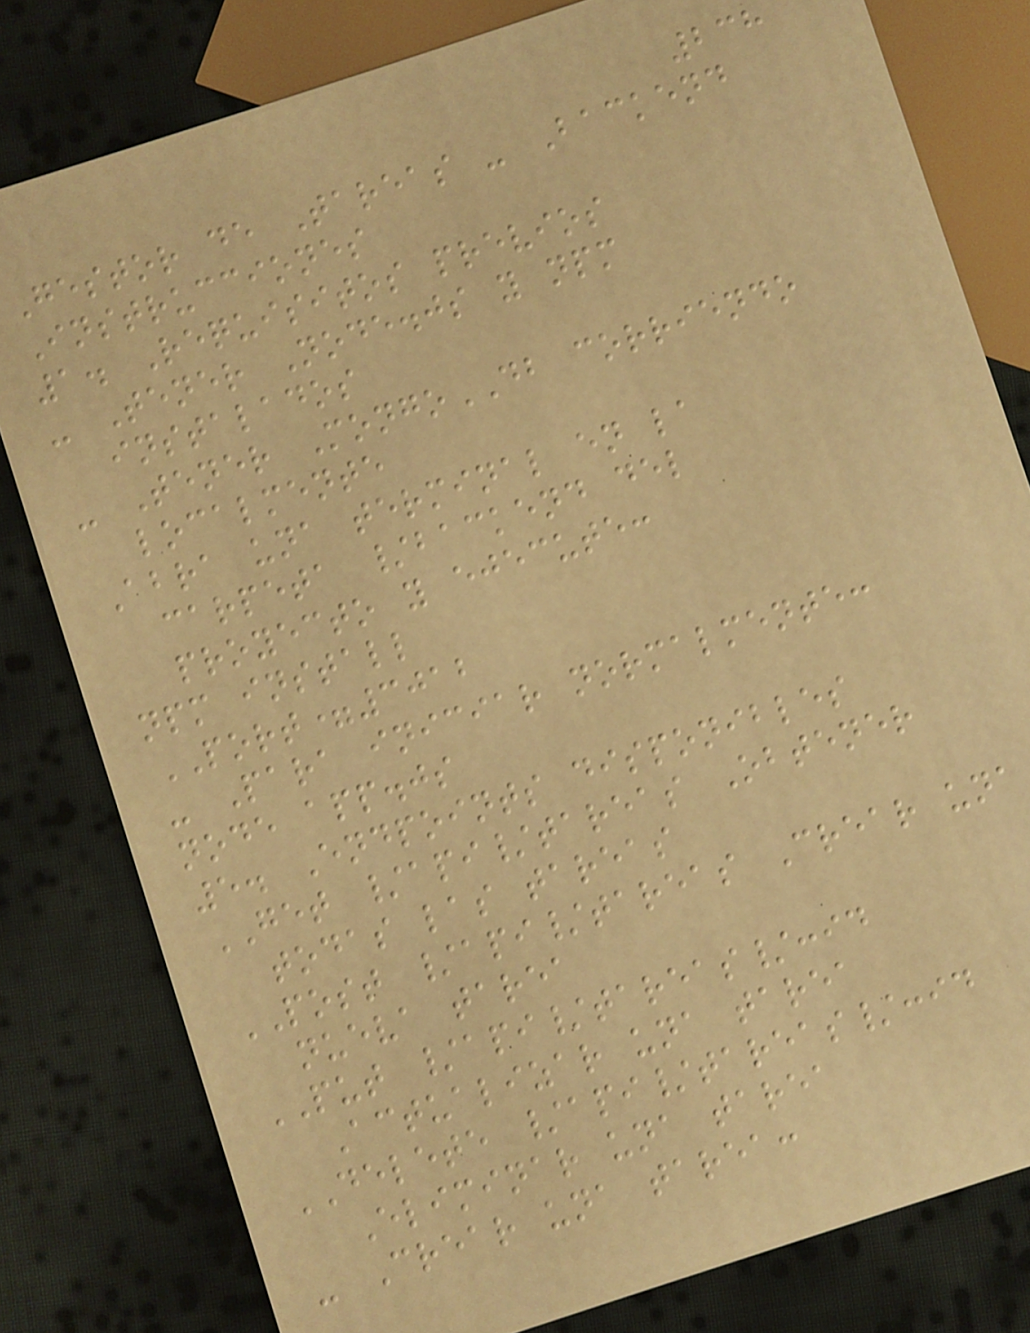238
Gestor de Tareas - Backend
Instrucciones
1. Requisitos previos
- Tener Node.js y npm
instalados
- Tener MongoDB corriendo
localmente
Abra una terminal en la
carpeta /backend del
proyecto y ejecute:
npm install
PORT=3012
- Para iniciar normalmente:
node app.js
5. Endpoints disponibles
GET /api/tareas Obtener
todas las tareas
POST /api/tareas Crear una
nueva tarea
PUT /api/tareas/:id
Actualizar una tarea
DELETE /api/tareas/:id
Eliminar una tarea
- Crear una tarea:
